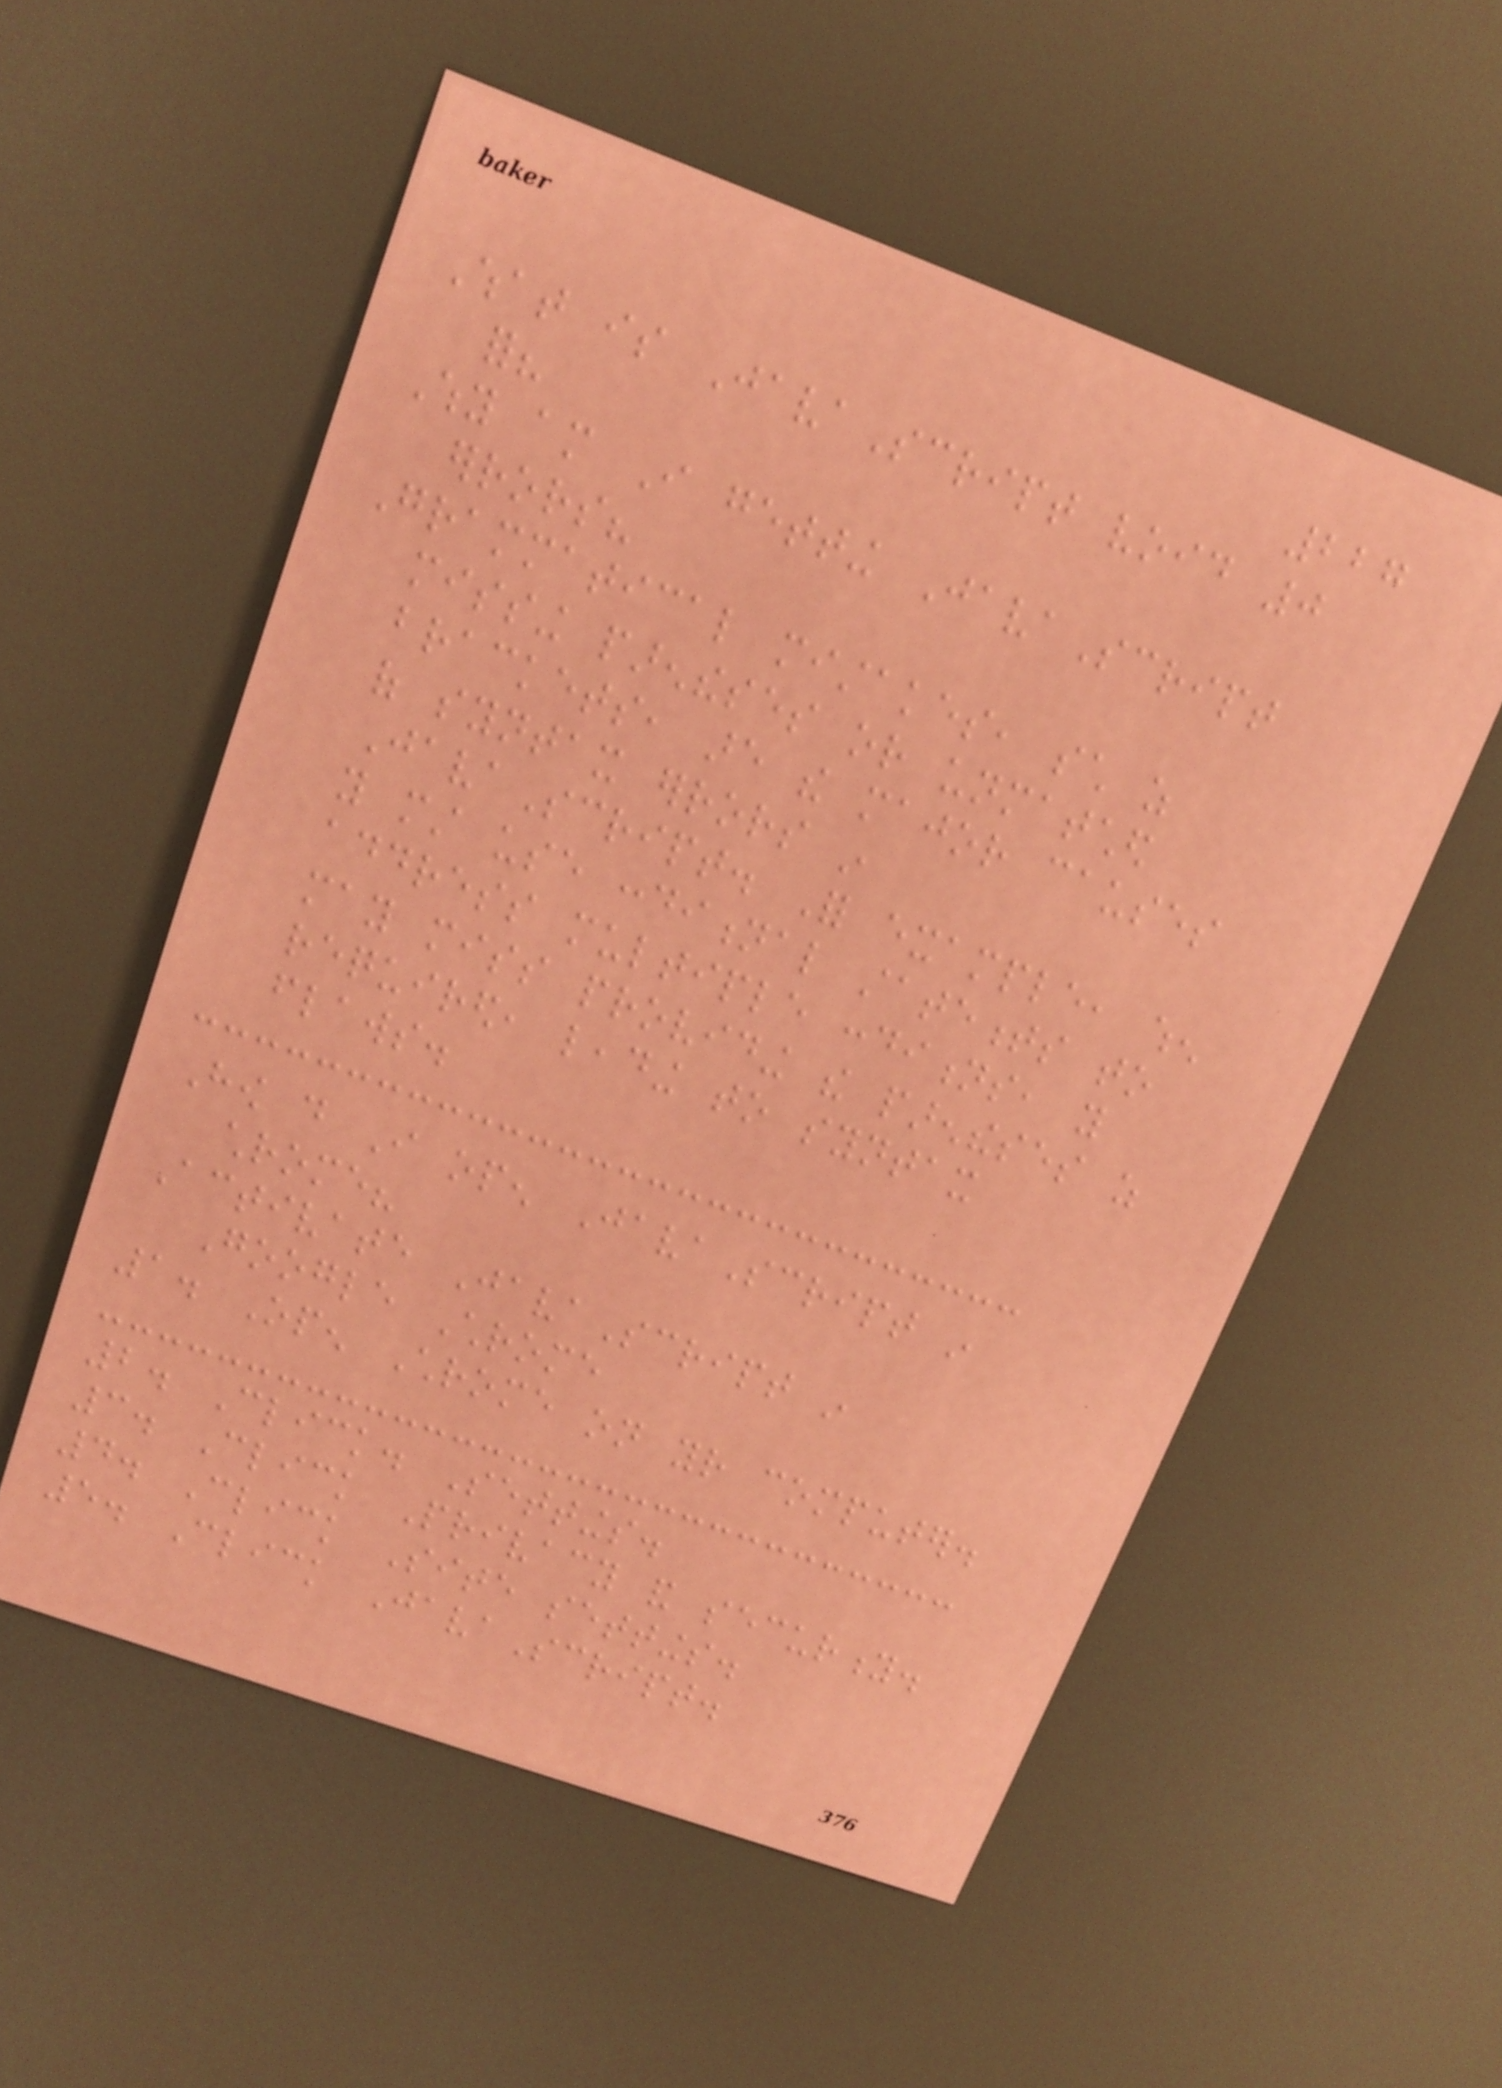227
What is JavaScript void 0
for?
Why am I getting JavaScript
errors?
Grammatical mistakes, such as
missing parentheses or unmatched
brackets, are the major causes
of syntax errors in
JavaScript. For example, when
you must use conditional statements to
address multiple conditions, you
may miss providing the parentheses as
required, leading to syntax
flaws.
How do I open JavaScript in
chrome?
Activate JavaScript in
Google Chrome
1. Open Chrome on your computer.
2. Click. Settings.
3. Click Privacy and security.
4. Click Site settings.
5. Click JavaScript.
